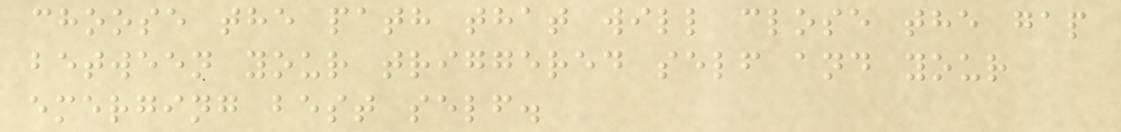choose the path that will close the gap
between your triggered self and your
emerging best self.
